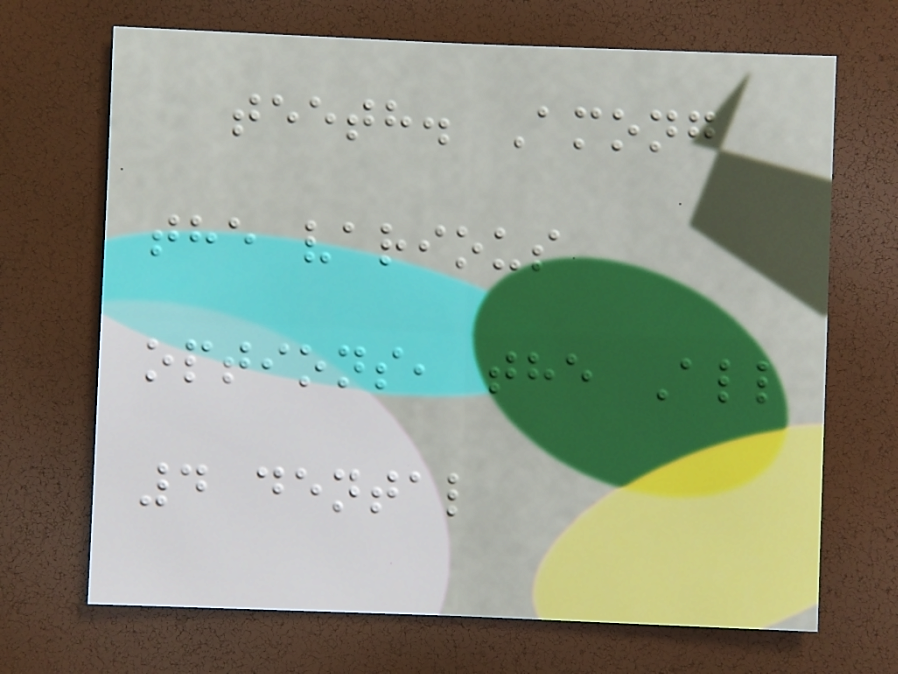teeth. Among
the various
options, the All
4 dental
